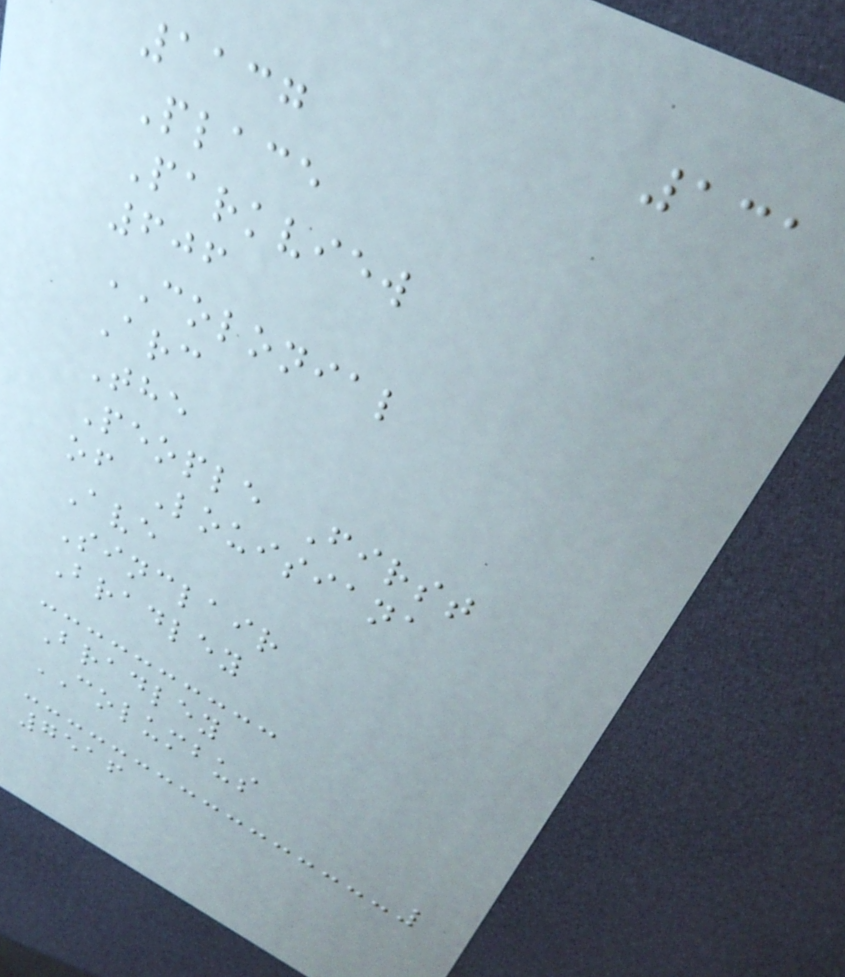131
1137
Place
Parkview
606
COLONIAL
Arc
The
People First
of Louisiana
Ave
Sinclair
Bradley
Bradley
COLUMBUS
7516
